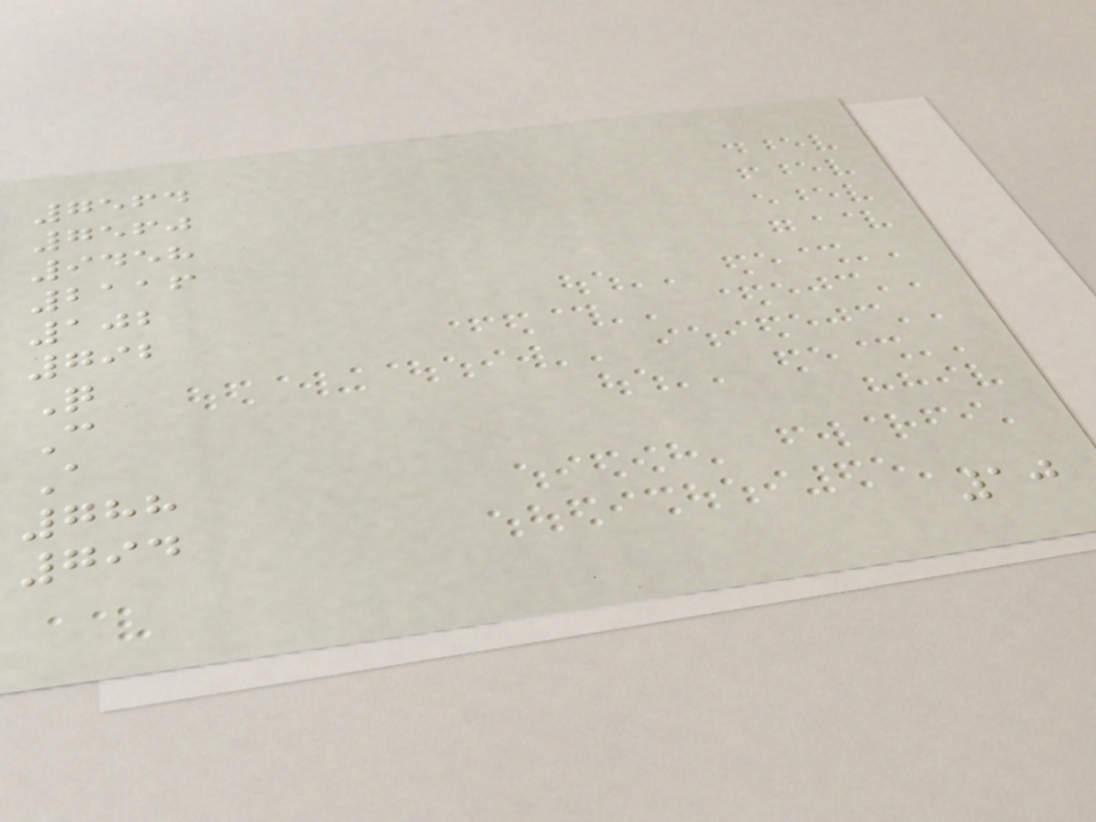7564
7560
9458
2116
102
792
Q
C
A
788
794
10
